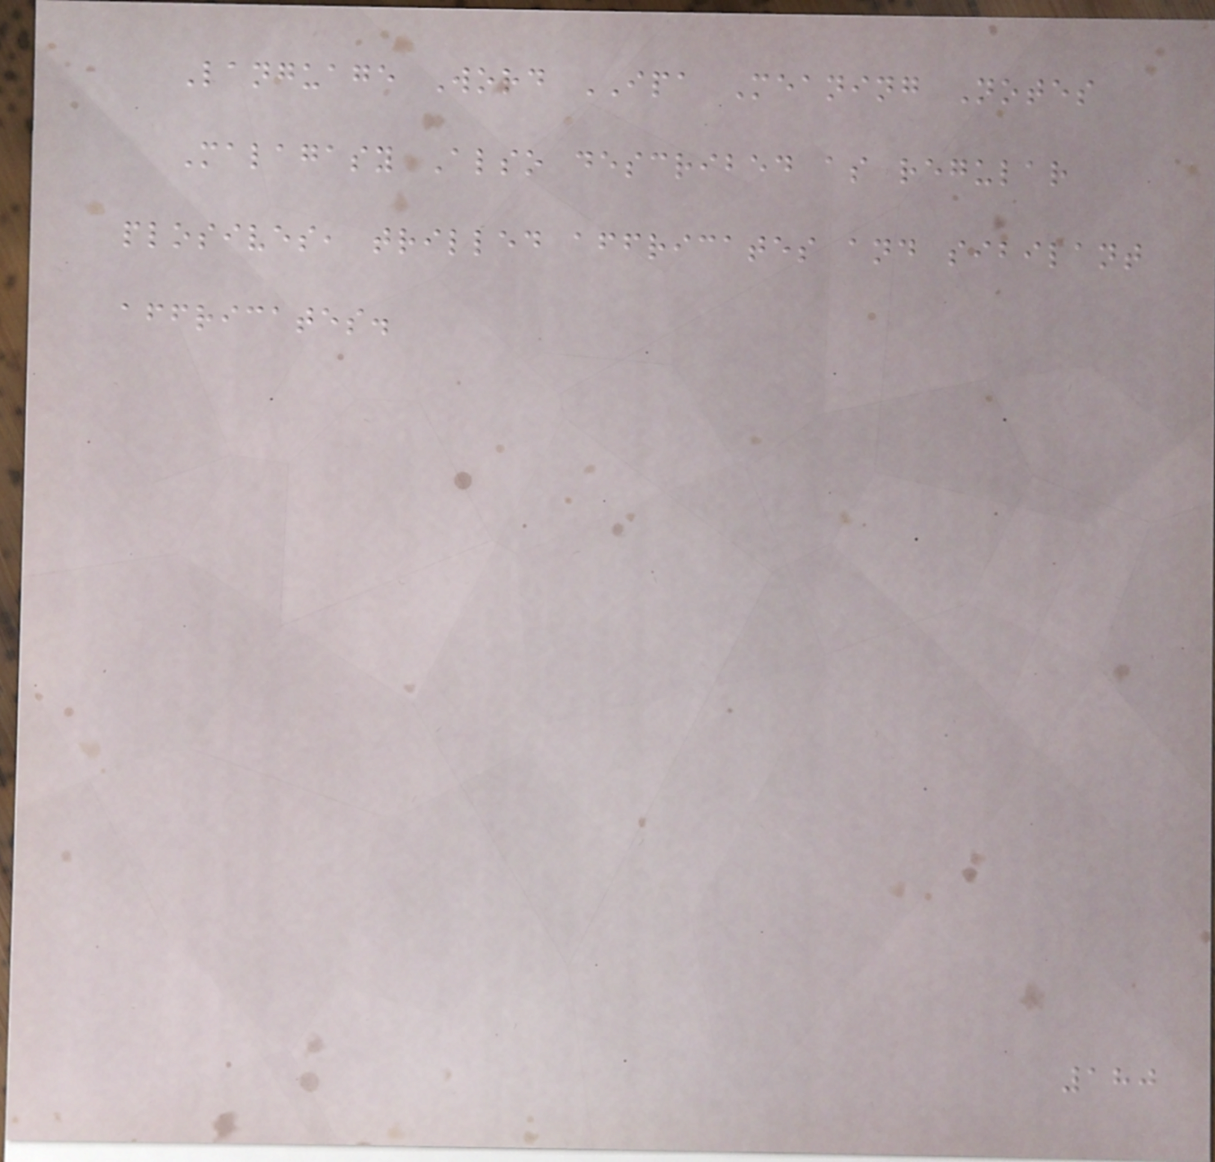Language Word IPA Meaning Notes
Malagasy Also described as regular
plosives, trilled affricates and sibilant
affricates.
180
